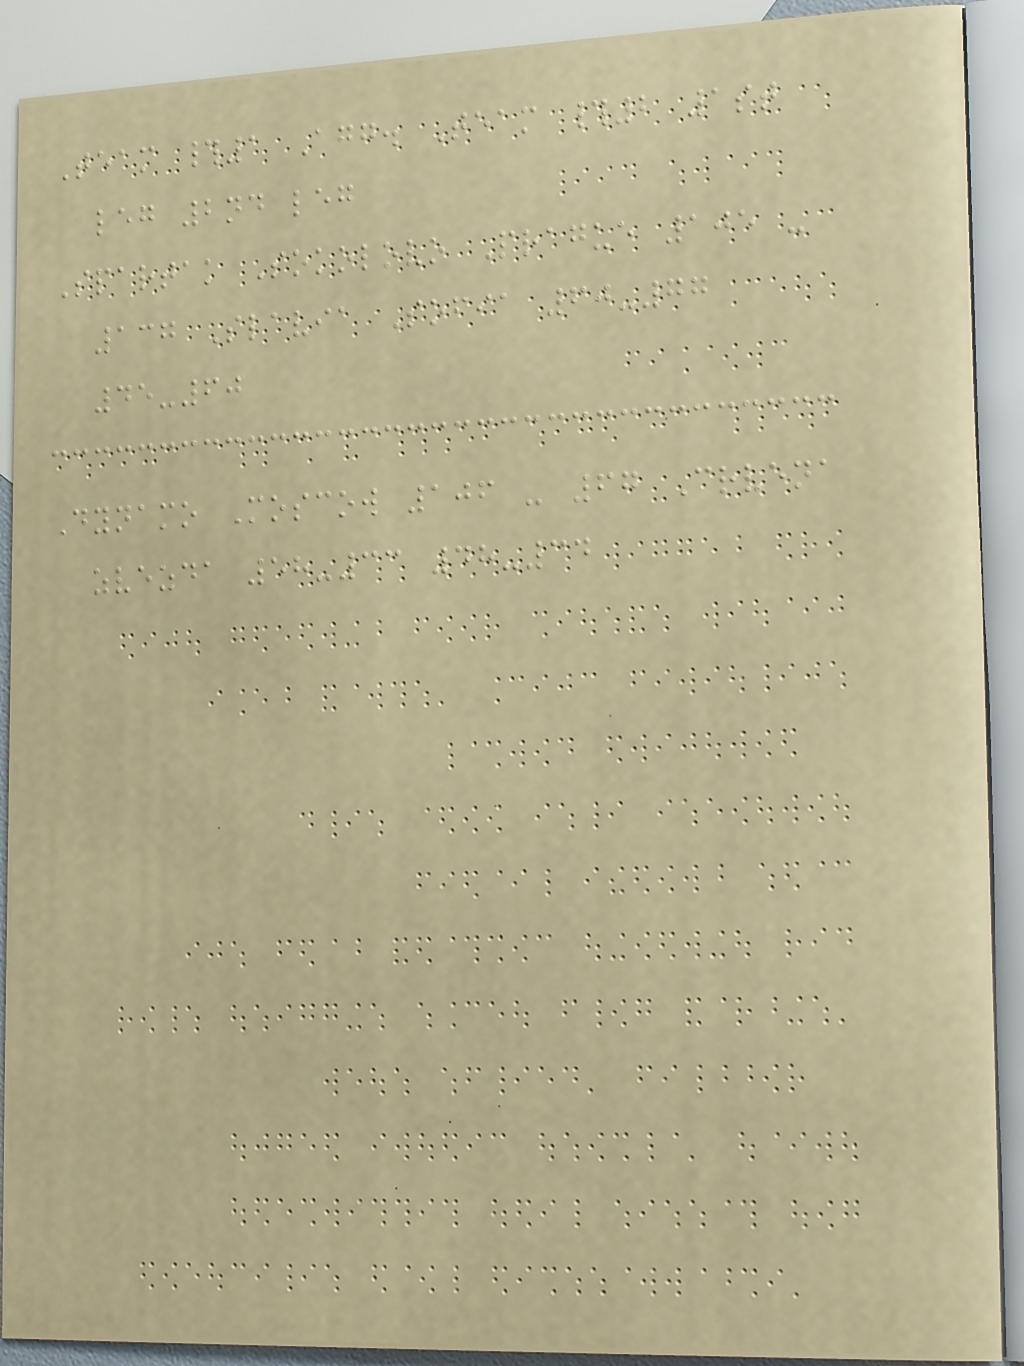Team #1 Agg. Team #2 1st
leg 2nd leg
Spartak Sokolovo Prague 105 -
137 Slavia Sofia 60-77
45-60
Dynamo Moscow 106 - 67 Crvena
zvezda 58-33 48-34
